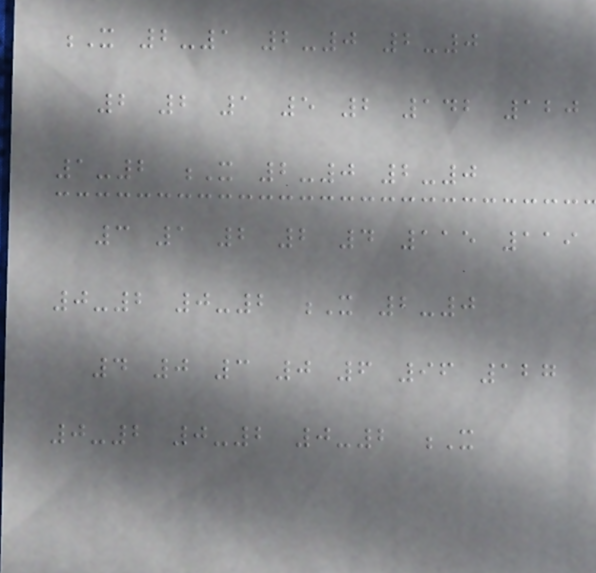X 2-1 2-0 2-0
2 2 1 5 2 142 120
1-2 X 2-0 2-0
3 1 2 2 4 115 119
0-2 0-2 X 2-0
4 0 3 0 6 96 127
0-2 0-2 0-2 X
